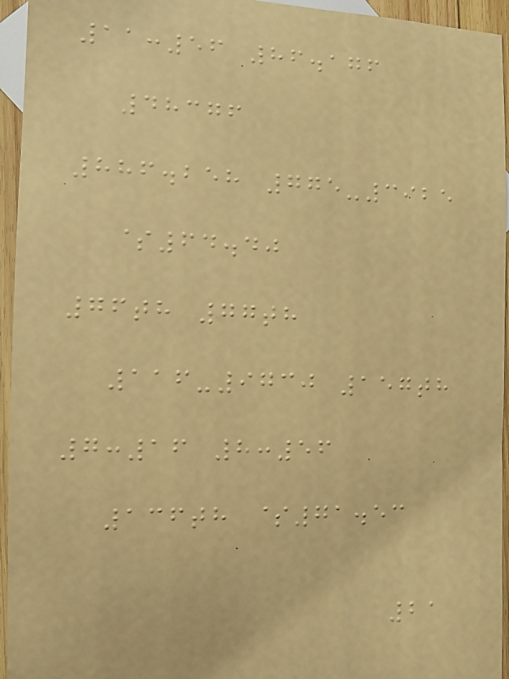11:56 86.176
48376
886.258 775-3925
$64.40
76th 77th
116-9730 157th
7:16 8:56
136th $71.53
21
